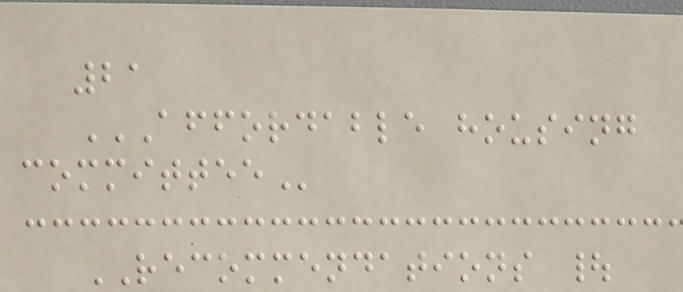21
AFFORDABLE HOUSING
COMMITTEE
RECOMMENDATIONS |
